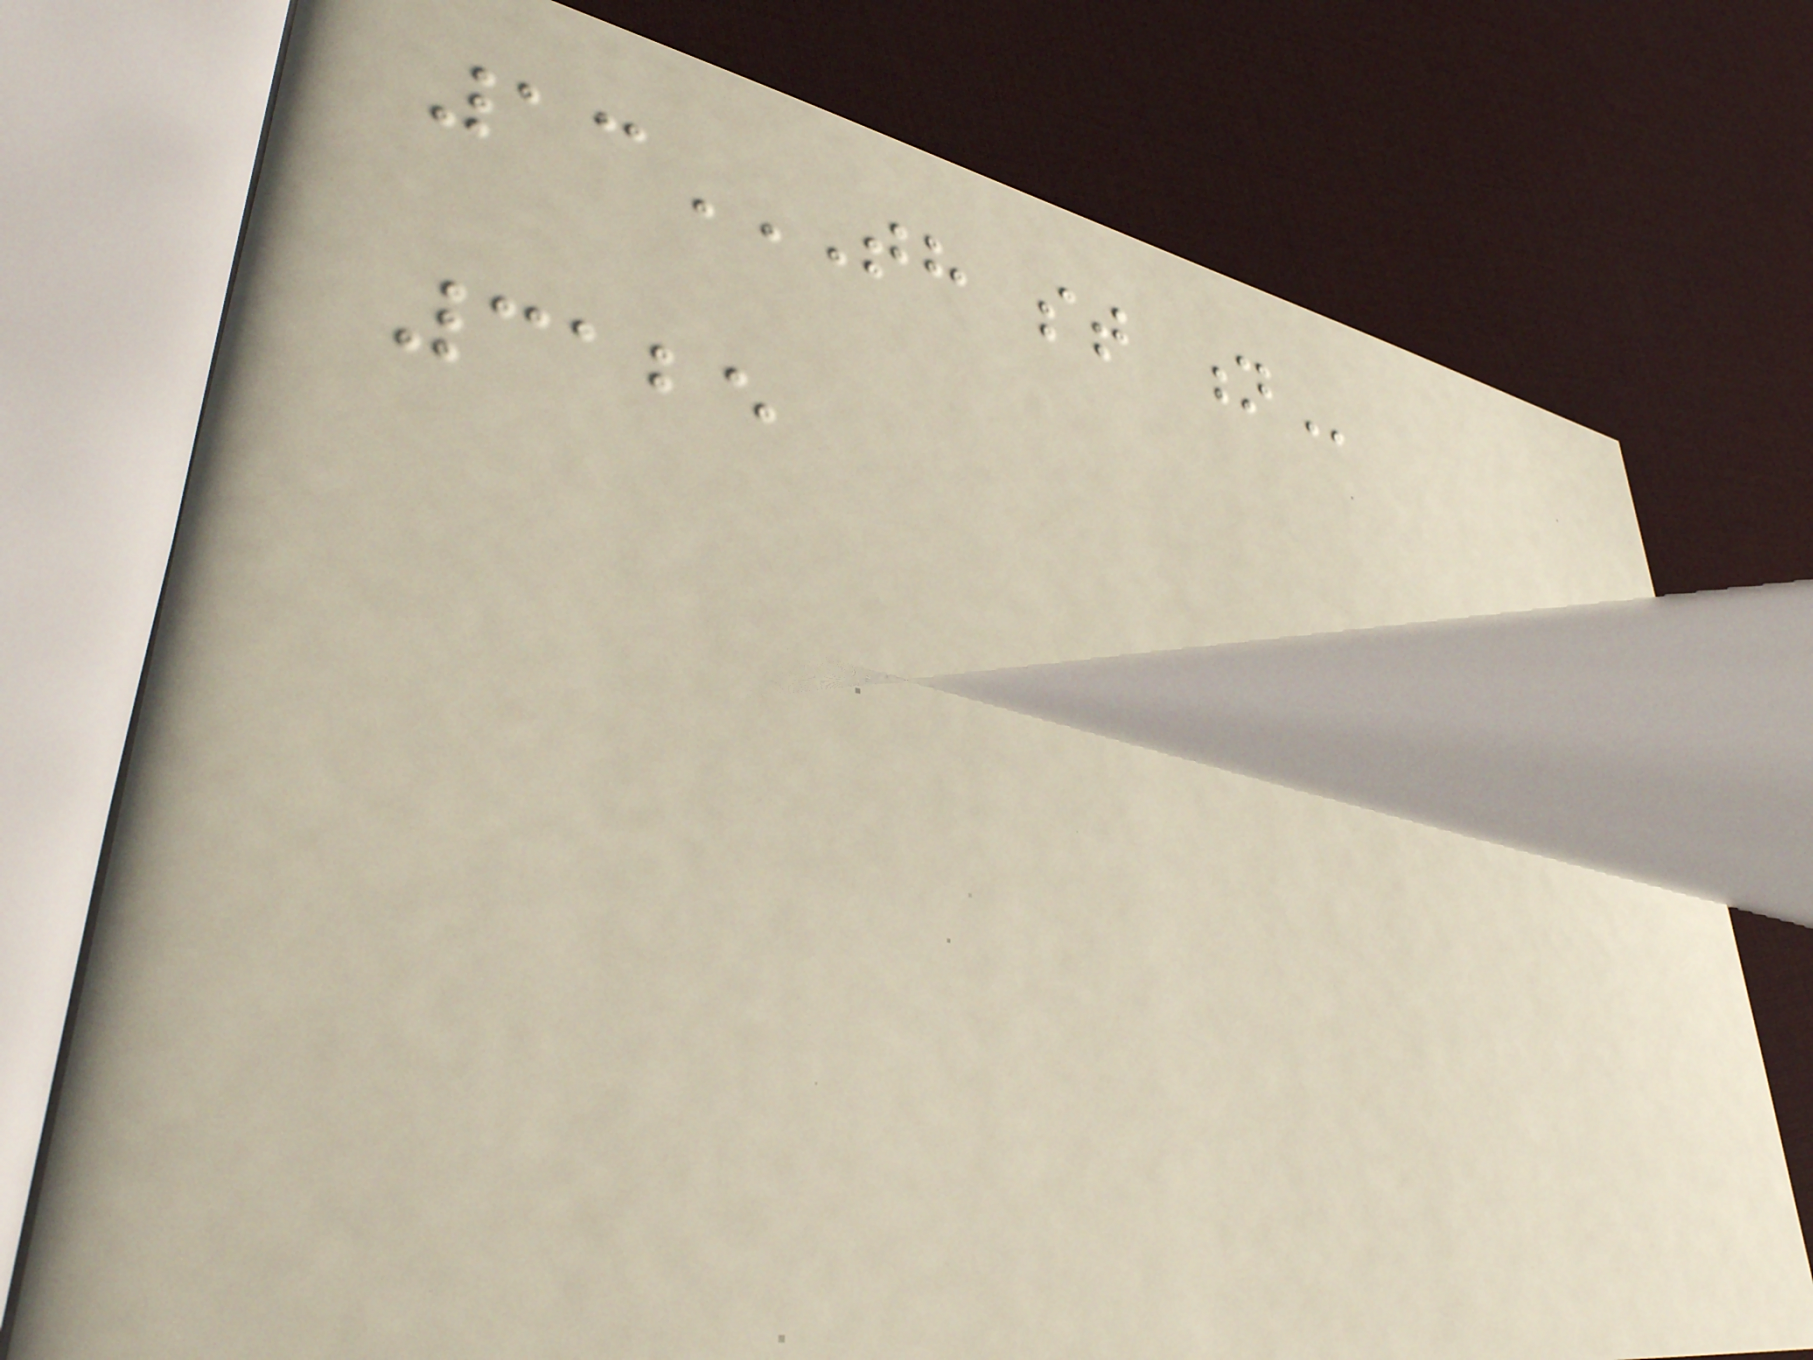13TH ST N
3125
